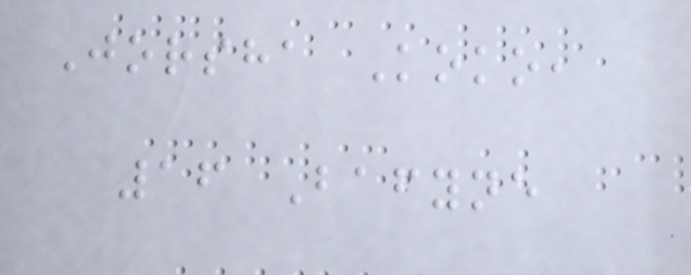Jorsha Koko,
16 Bafyne
